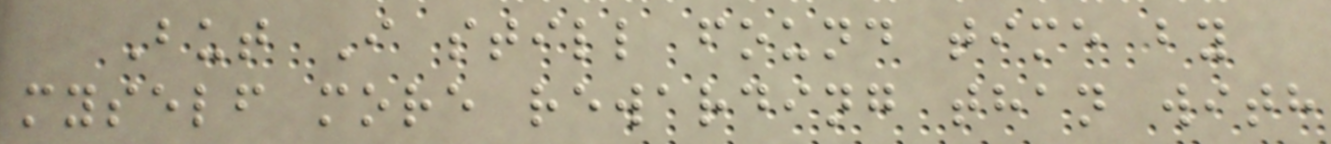But I still found time by
myself more rewarding than with
